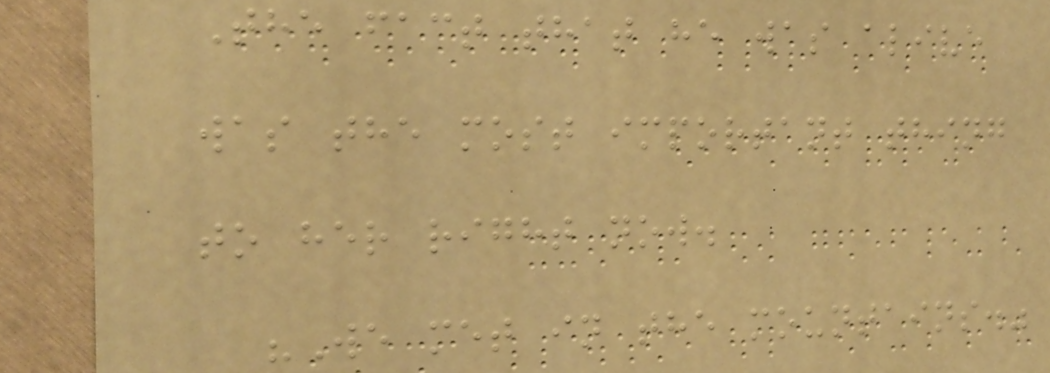The fact that he was alive
was the most important thing
to her right now.
"We met in the mountains."
